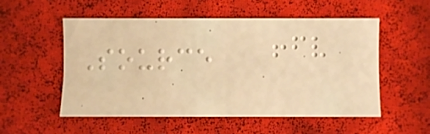Source
